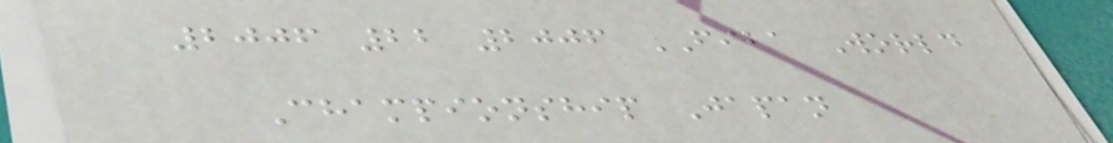2006 22 2006 FIBA World
Championship Japan
